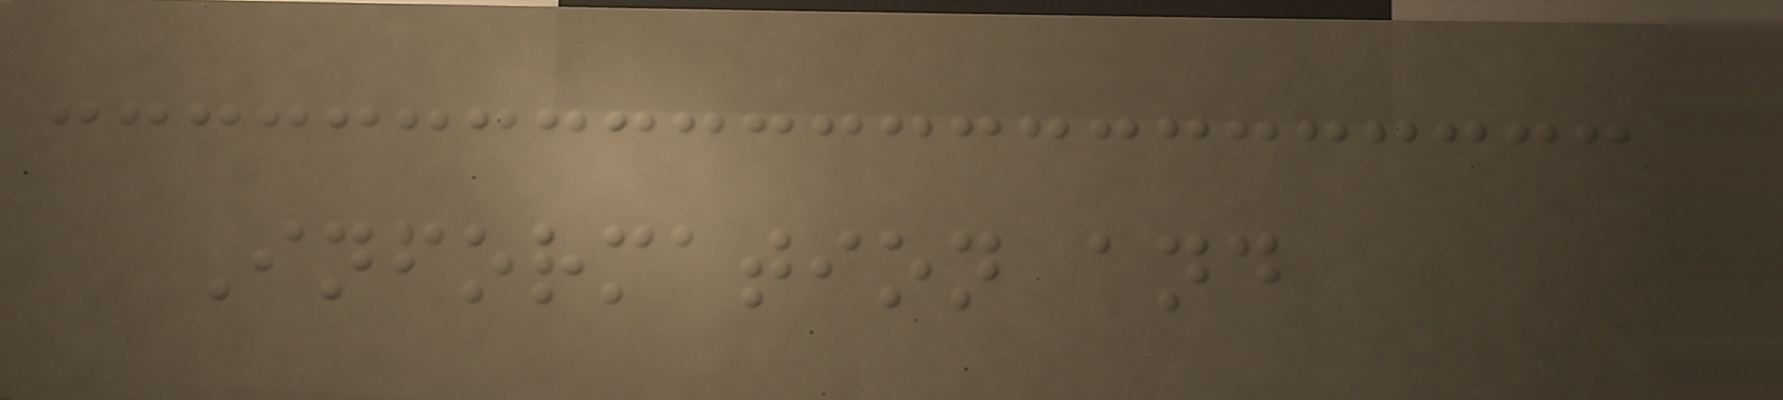Information and
